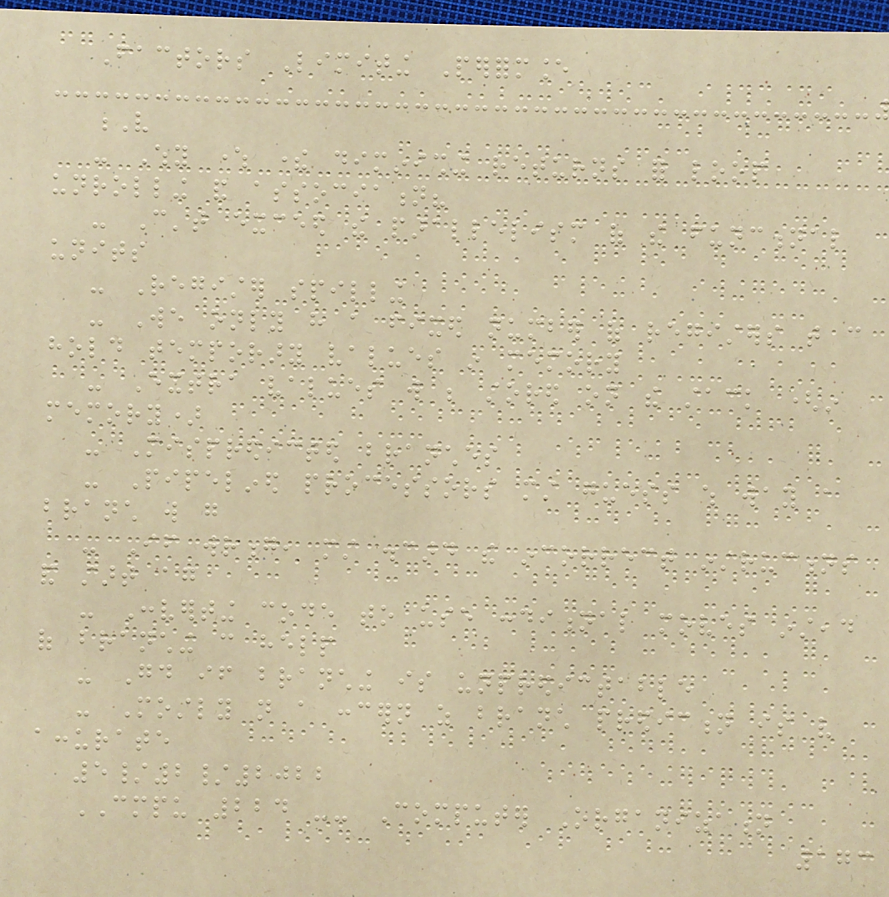Factors Limiting Performance
V
- Why where there diminishing returns for loop
unrolling and association?
- Can't exceed the parallelism of the functional
units
- Register spilling
- We only have a fixed number of registers that can
hold temporary values in memory
- Extra values will be stored on the stack (in
memory)
- Mispredicted branches
- Pipelined processors must guess which way a
branch will go
- If wrong, must discard the incorrect instructions
and start again
- Converting code to use conditional moves instead
of branching can help
- Good if branching is unpredictable
- Mostly not a concern as branch prediction is very
accurate
5/2/2022
CMPU 224 -- Computer Organization
173
